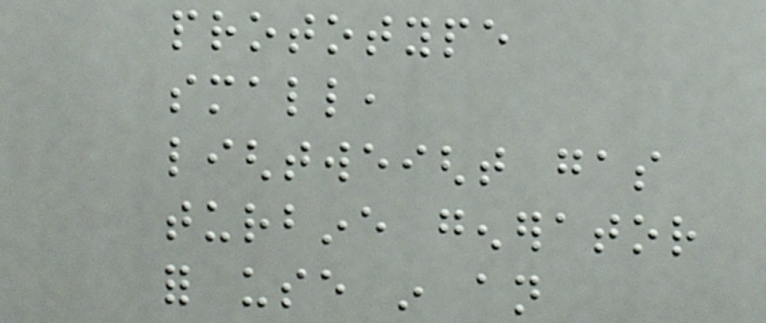prototype
small,
lightweight gas
turbine generator
for use in an
